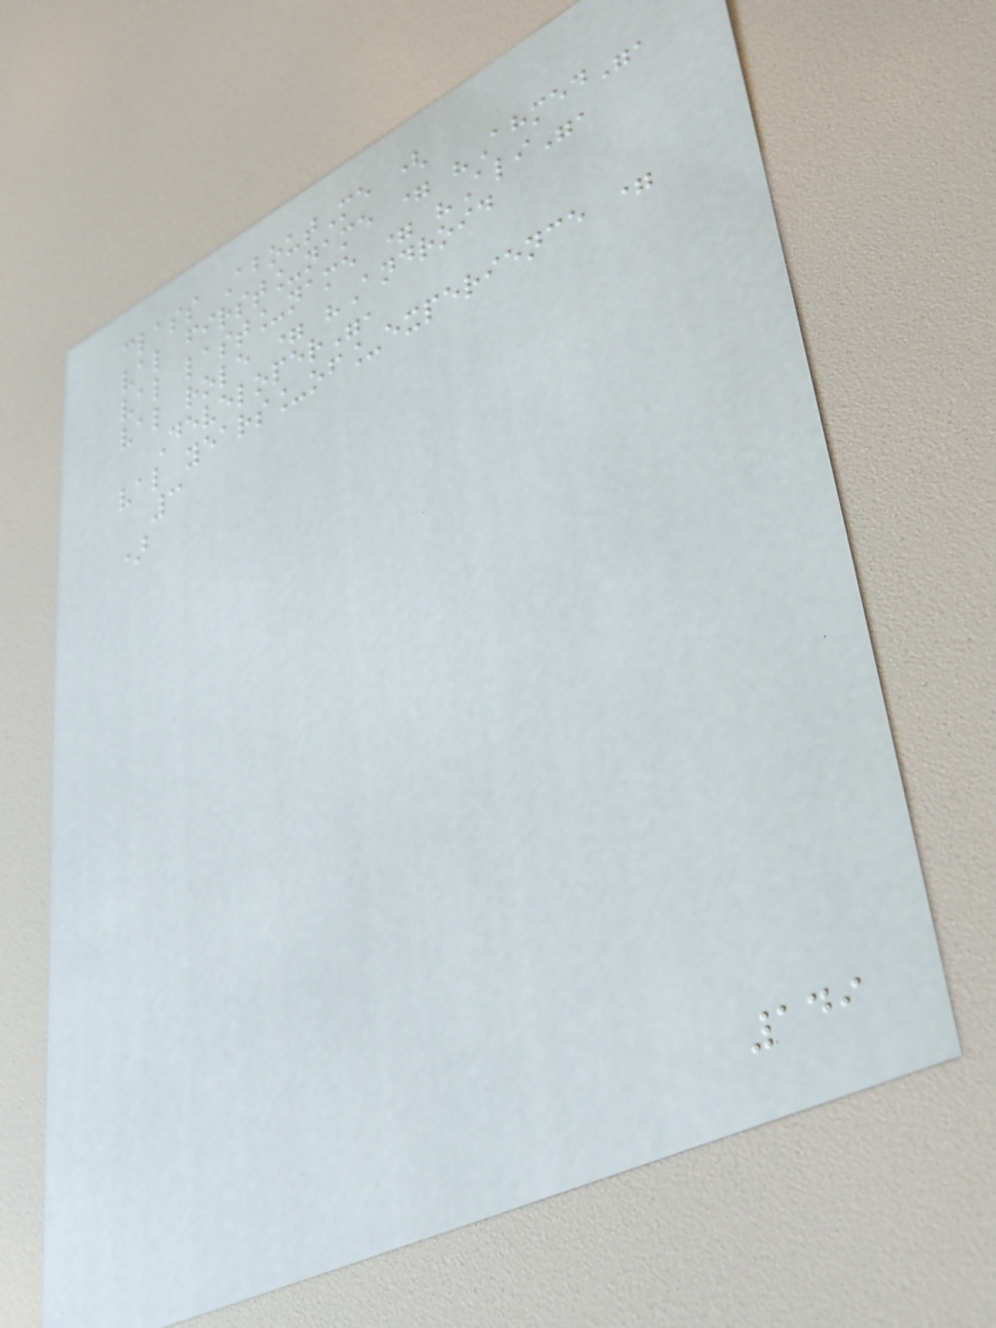class AboutMe (
val first_name = "Ahmed",
val last_name = "Ali",
val role = "Android
Developer",
val years_of_experience =
3
)
149
